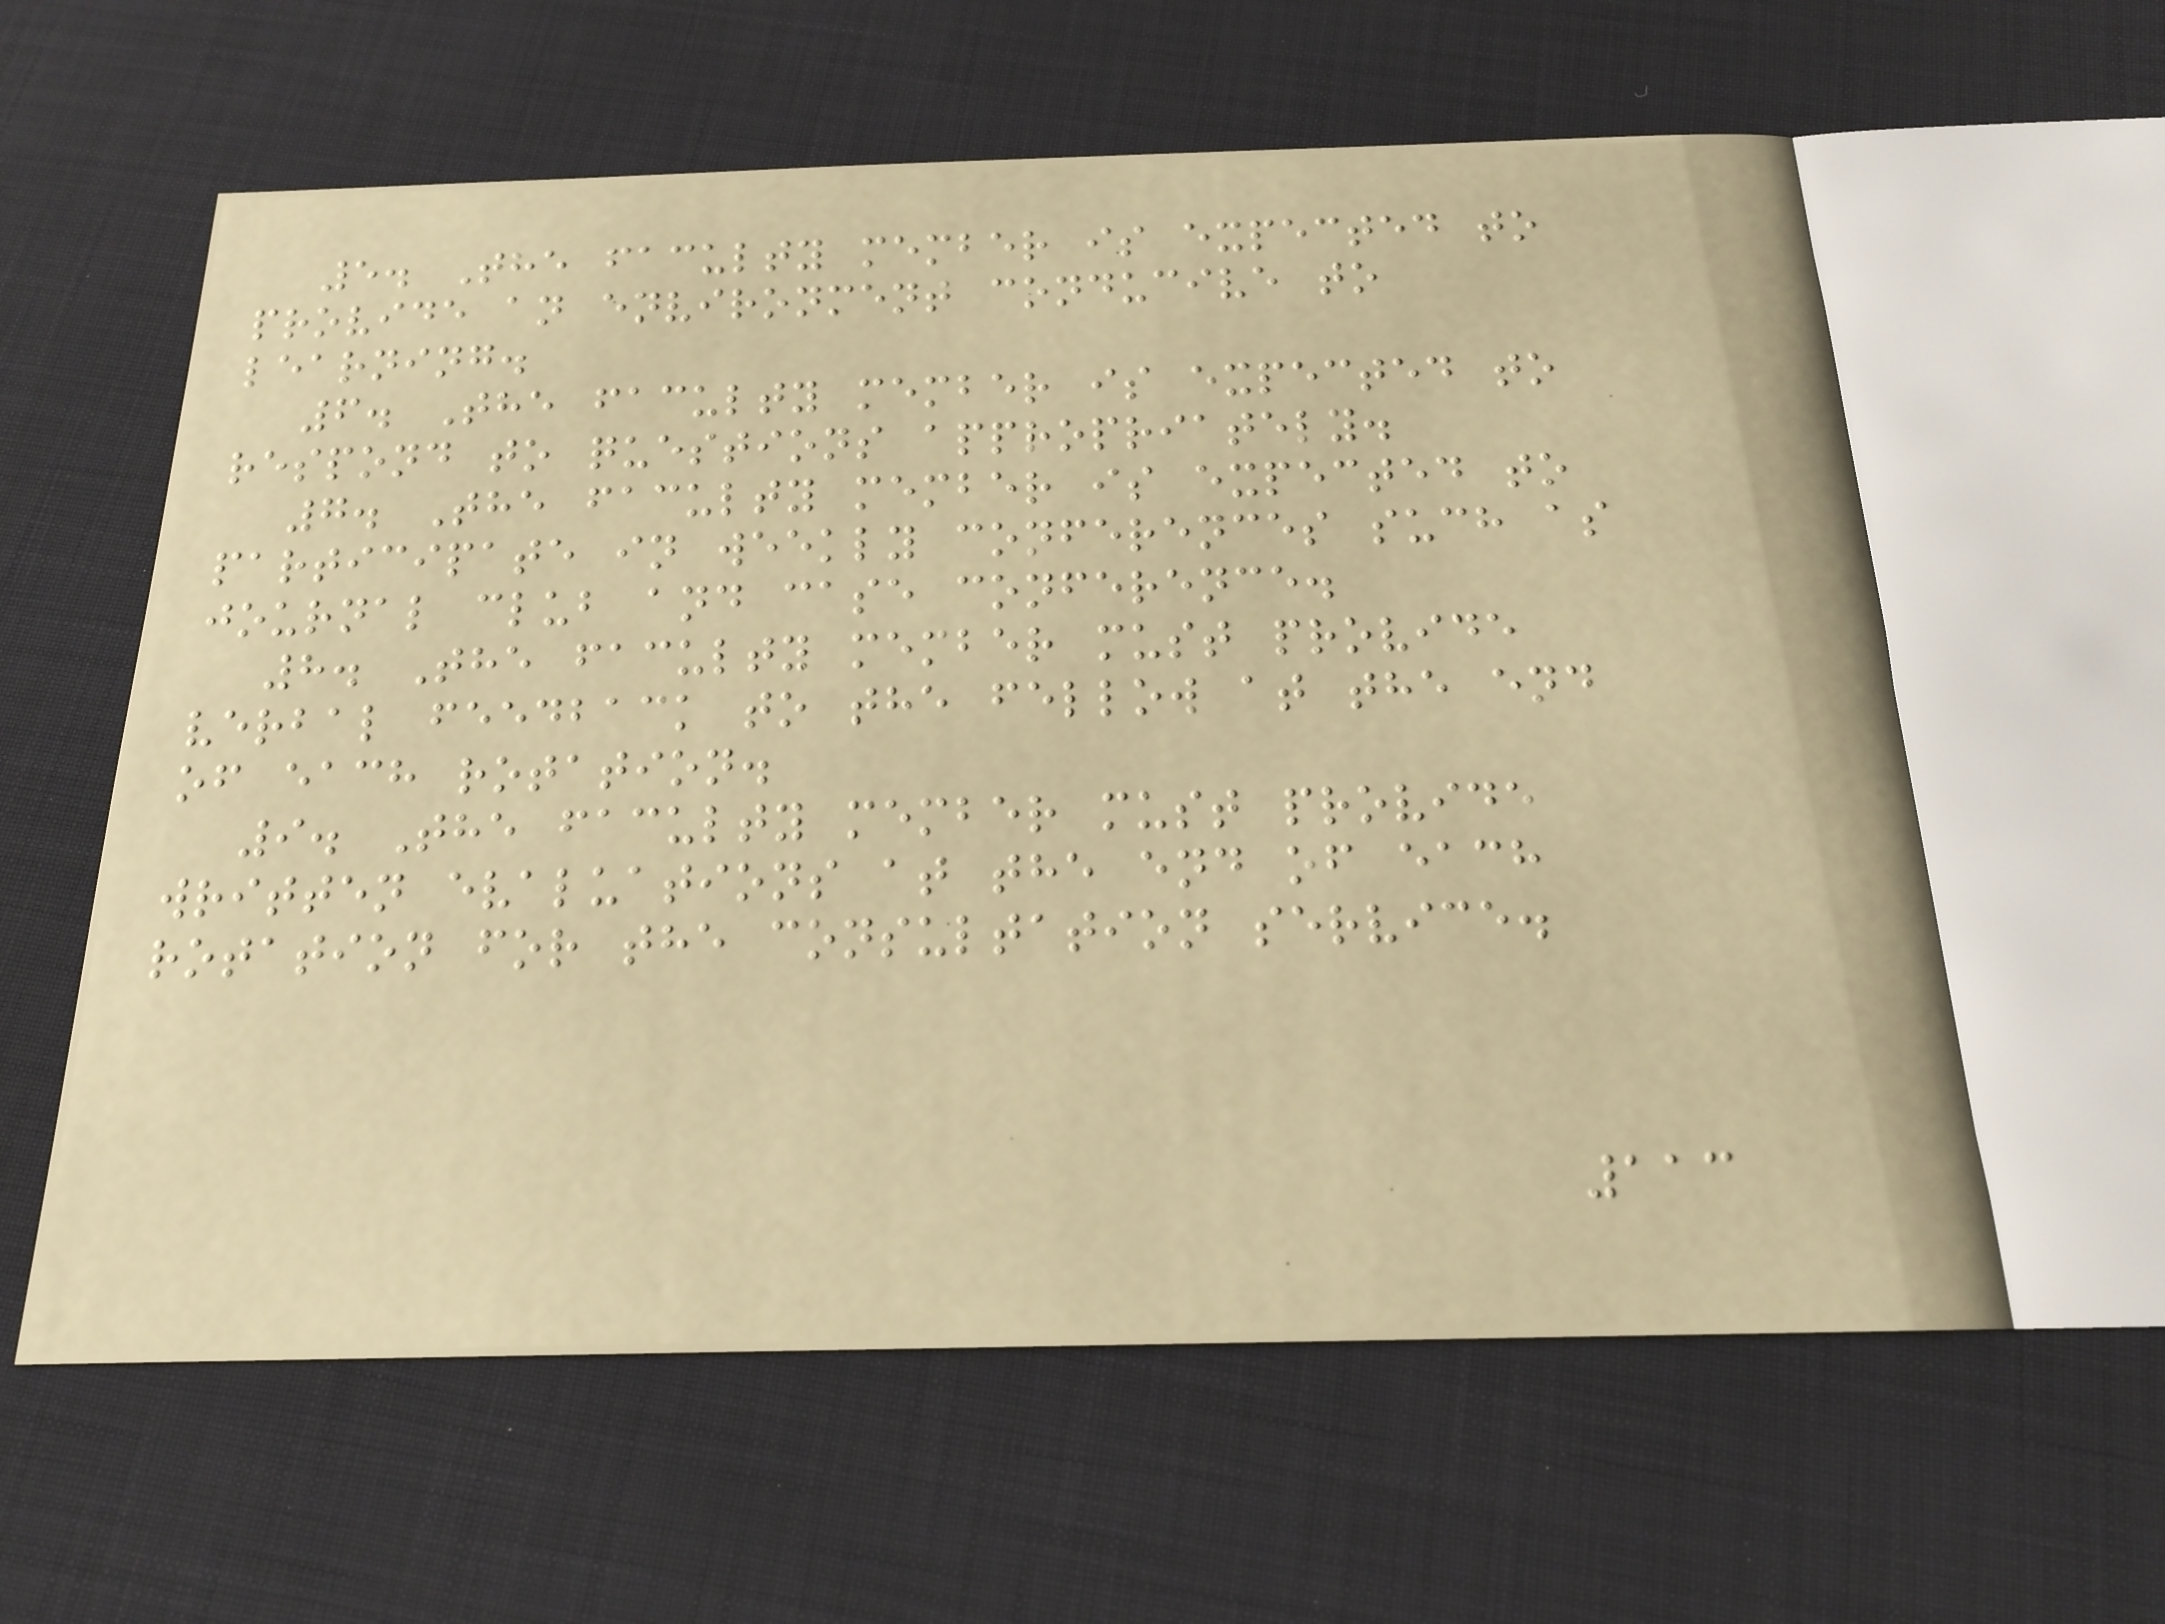5. The faculty member is expected to
provide an environment conducive to
learning.
6. The faculty member is expected to
respond to questions appropriately.
7. The faculty member is expected to
participate in weekly conferences such as
journal club and case conference.
8. The faculty member must provide
verbal feedback to the fellow at the end
of each rotation.
9. The faculty member must provide
written evaluations at the end of each
rotation for the consultation service.
113
